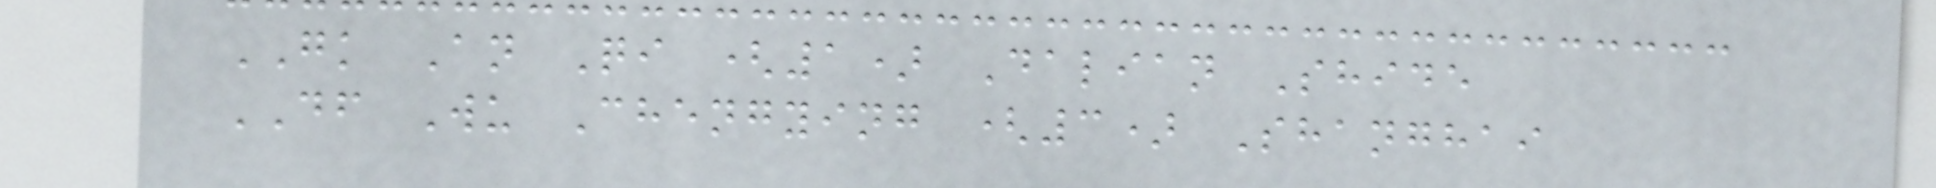GK An Qi (1) Dalian Shide
DF Wu Chengying (3) Shanghai
